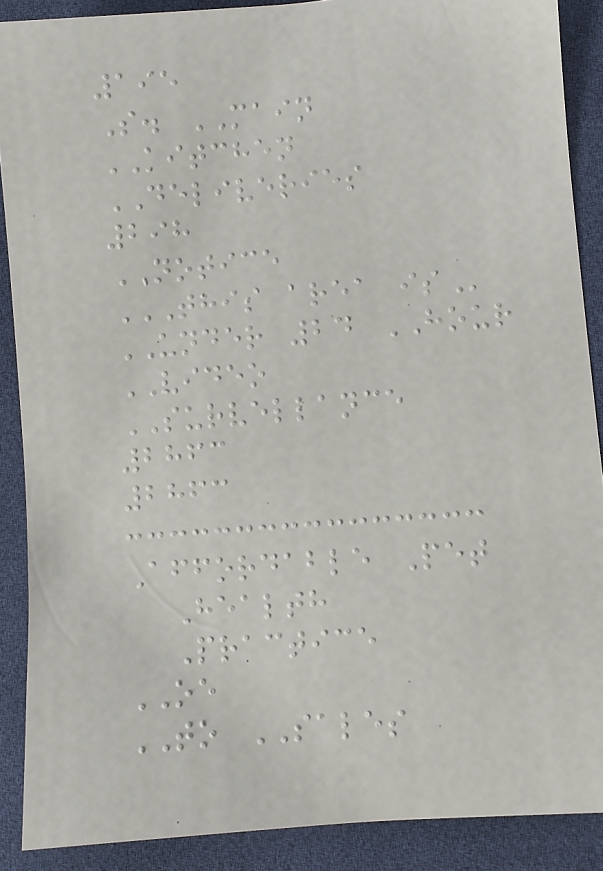195
S. MAIN
KITCHEN
DELIVERIES
298
NOTICE
THIS AREA IS
UNDER 24 HOUR
VIDEO
SURVELLANCE
2863
2863
Affordable Pet
Health
Practice
OE
TO SALES
